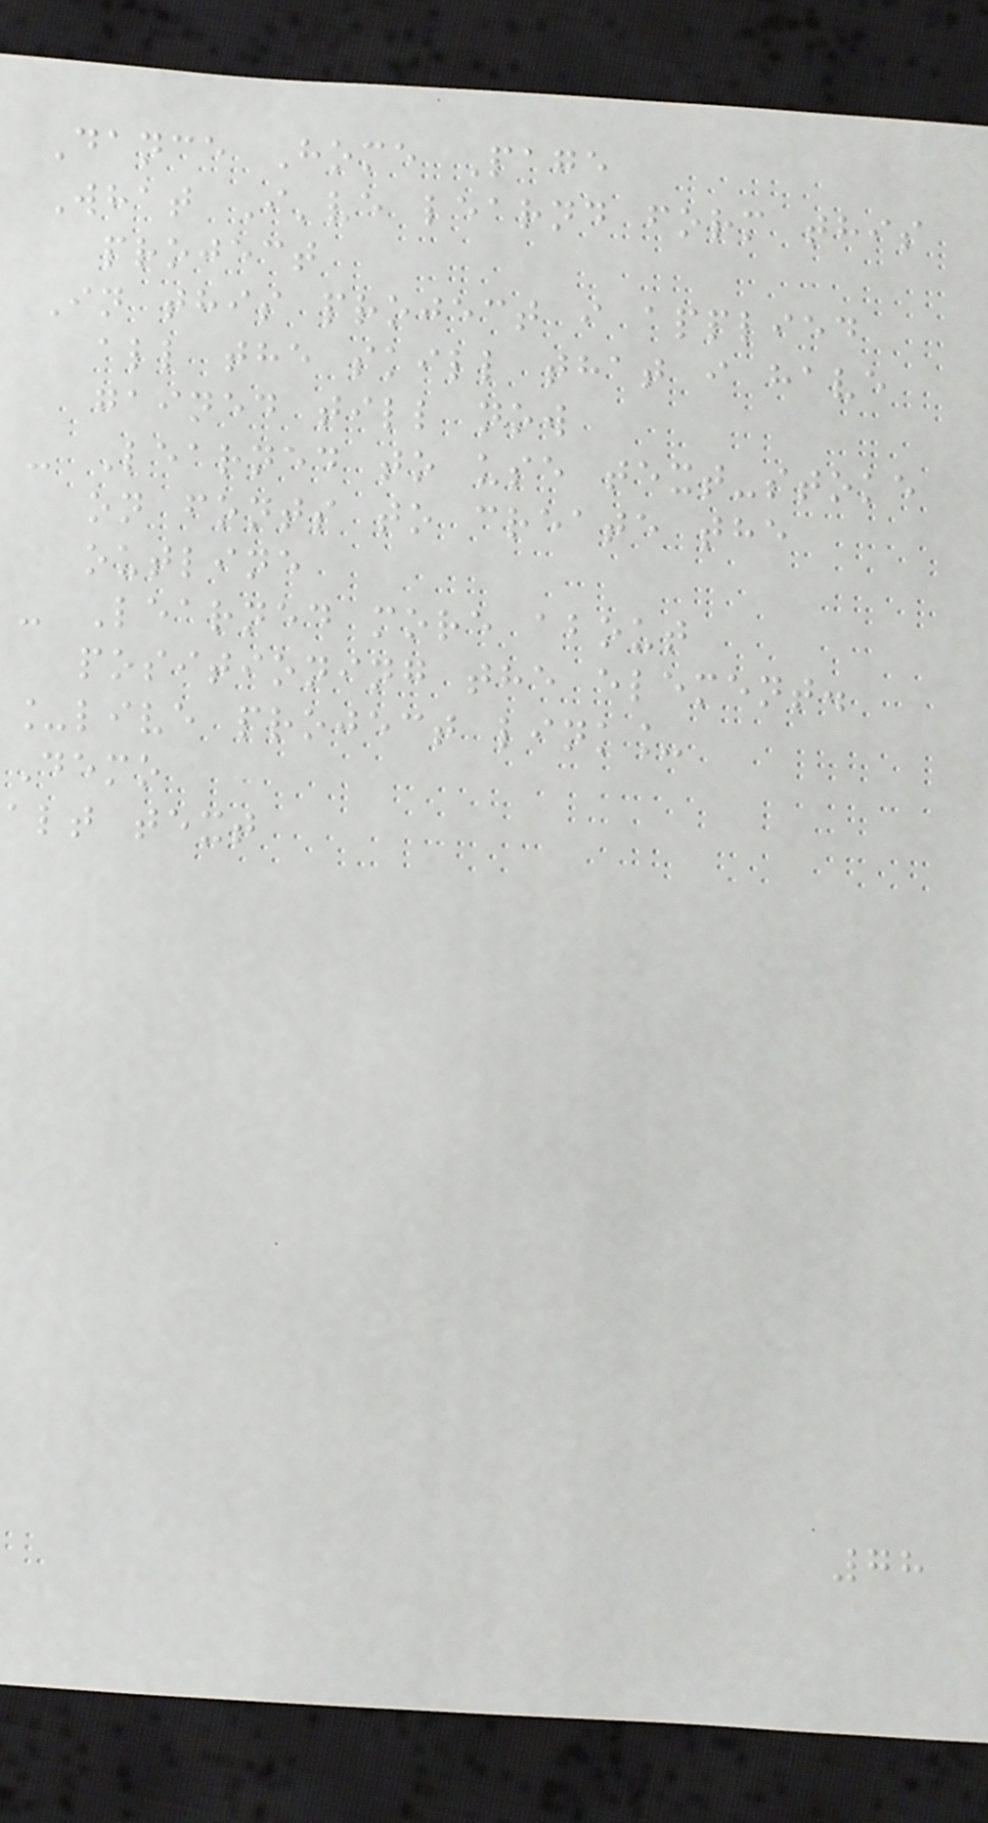Dance Home Page
What I've learnd form this
project
In this project i applied
all the skill that i have
gained till now
- Learned to use text-stoke
on fonts to create the
outline
- Learned more about
positioning the element.
_live project link_
Demo
alt text
78
